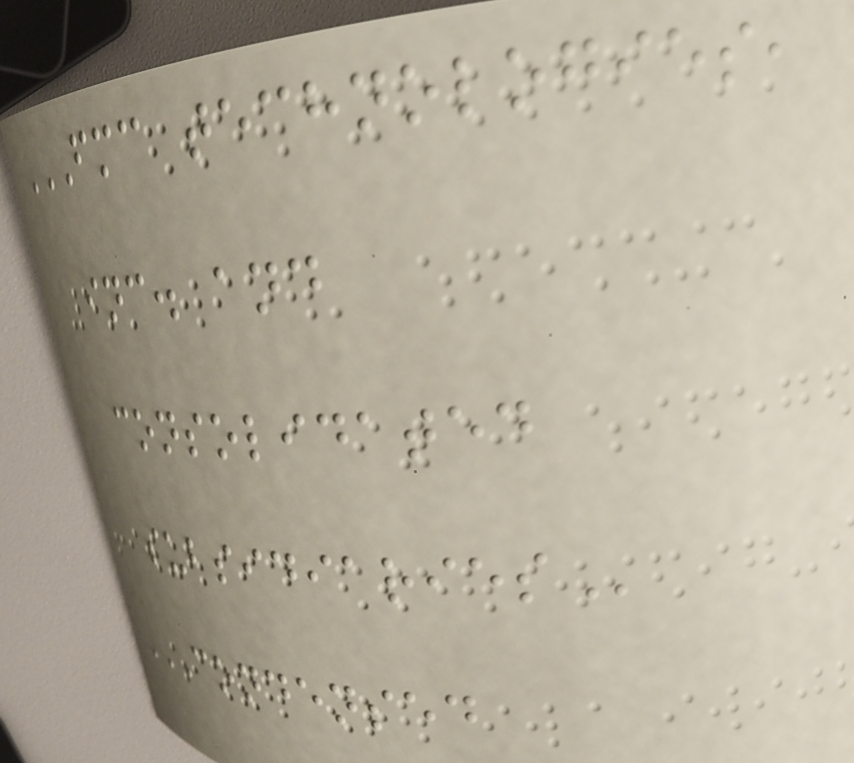FMC TECHNOLOGIES,
INC. AND
CONSOLIDATED
SUBSIDIARIES
CONDENSED
